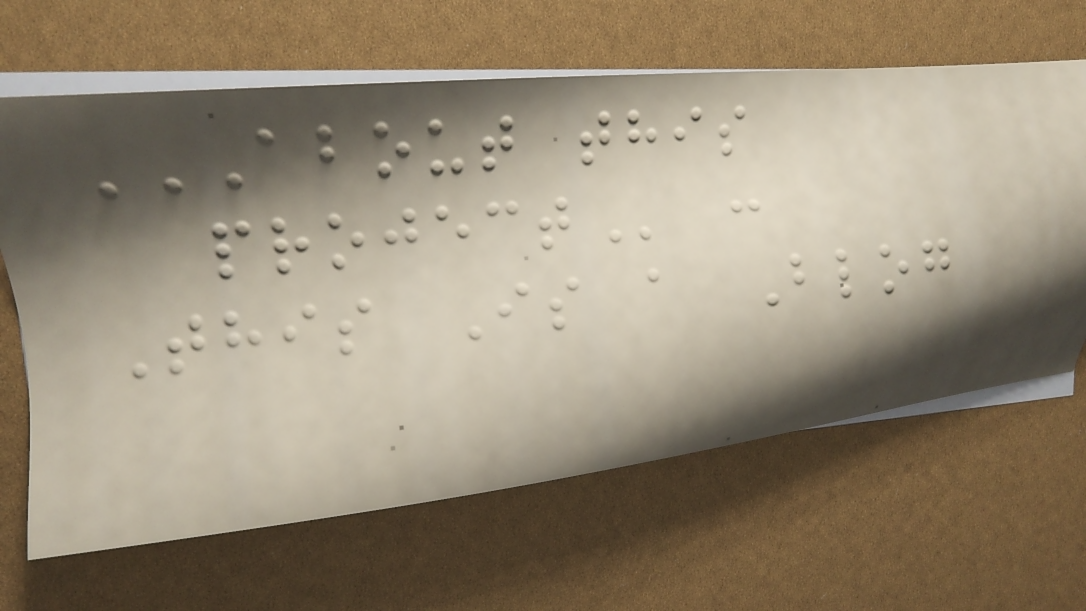ABOUT THIS
PROJECT :
This Is a Blog
